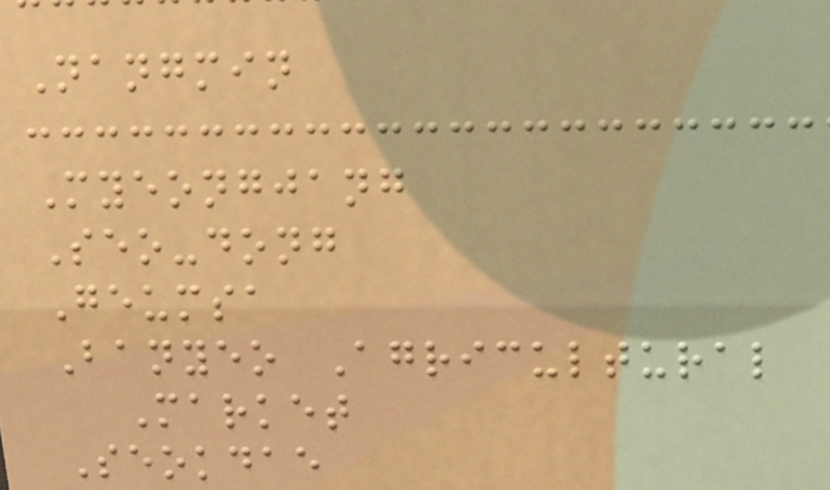Nangmin
Myeongjang
Seo-dong
Geumsa
Banyeo Agricultural
Market
Seokdae
